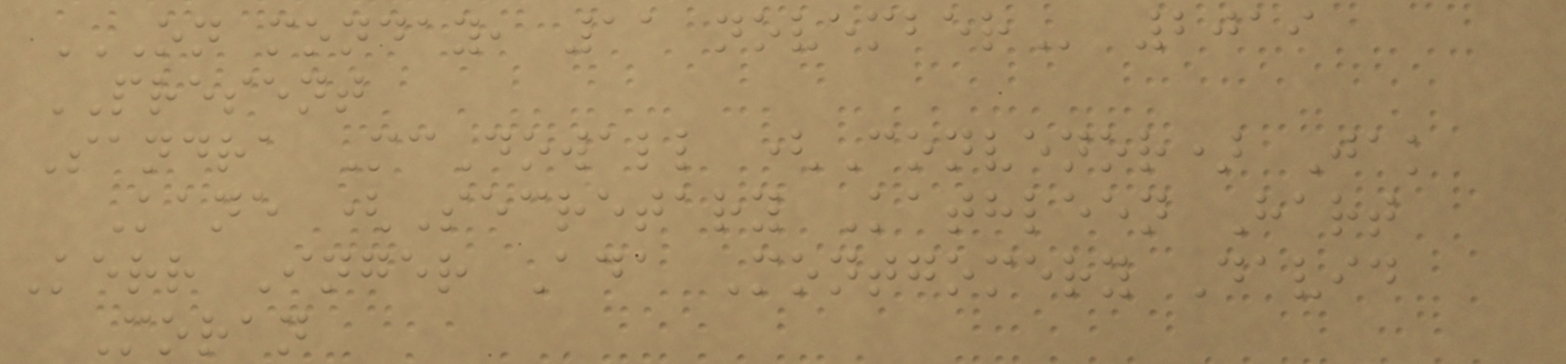ON MONDAY, 11 NOVEMBER 2019
PRESENT
Sandra McDowall (Convenor) Jak
Kane (Secretary Kathleen Hart
Kerr Inger Ada Montgomery David
Moran
